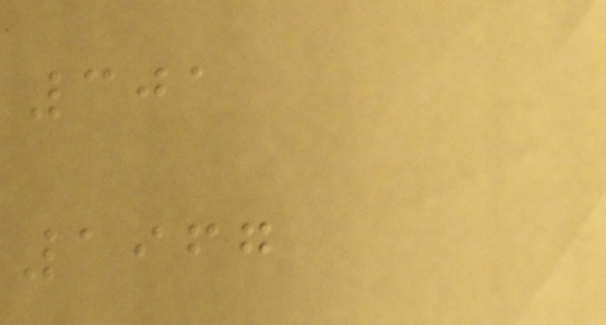301
1967
